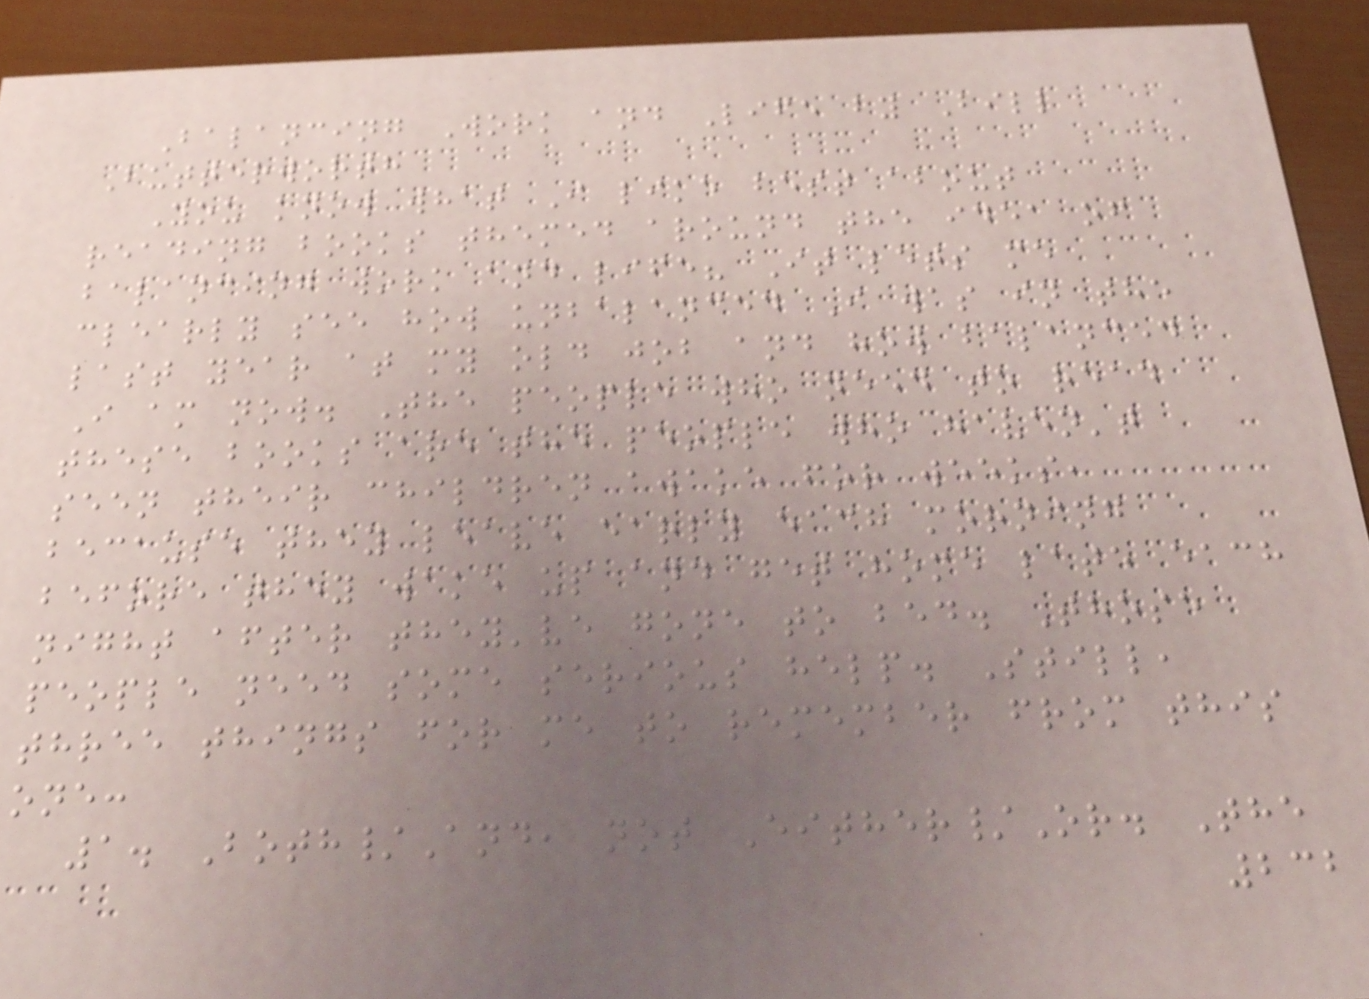Balancing Work and Life by Bill
Butterworth
You know what I like best about
reading books themed around the idea of
balancing work and life? It lets me
clearly see how unbalanced I was in the
last year at my old job and how balanced
I am now. The people who need to read
these books are the people who haven't
seen their children awake for weeks,
because they leave early each morning
before they wake up and get home late each
night after they've gone to bed. Those
people need some serious help. Still,
three things for me to remember from this
one:
1. Both/And, not Either/Or. The
232
